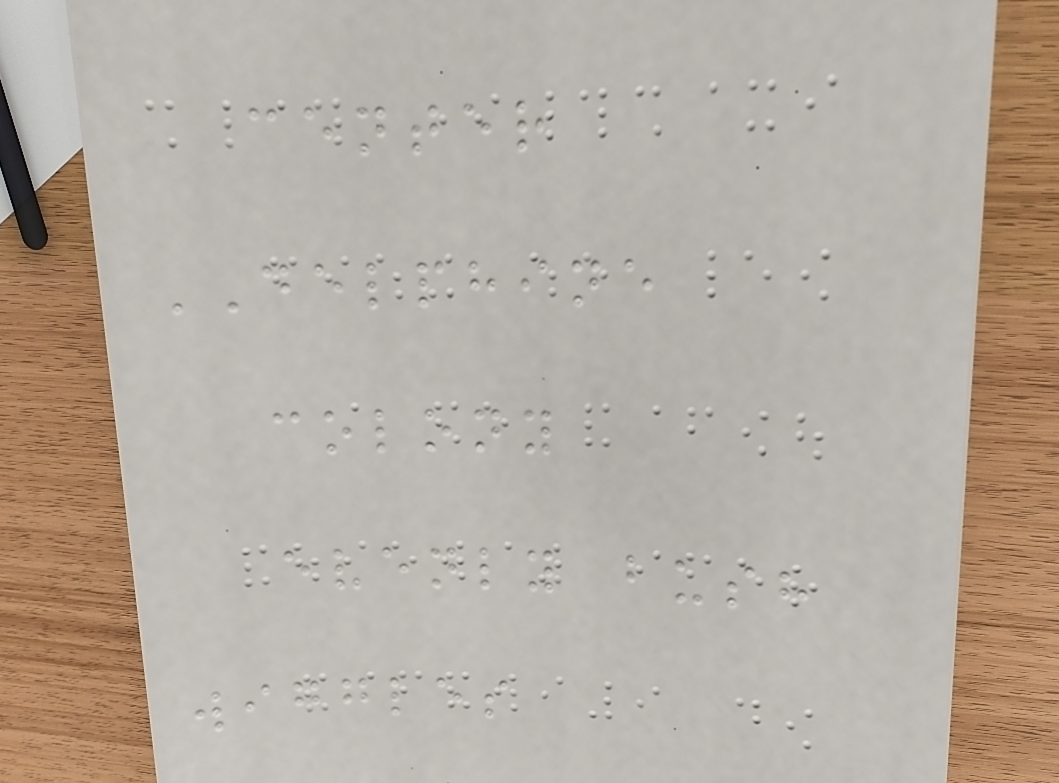center
DELPHINE
colony
evenly bush
wiggles
